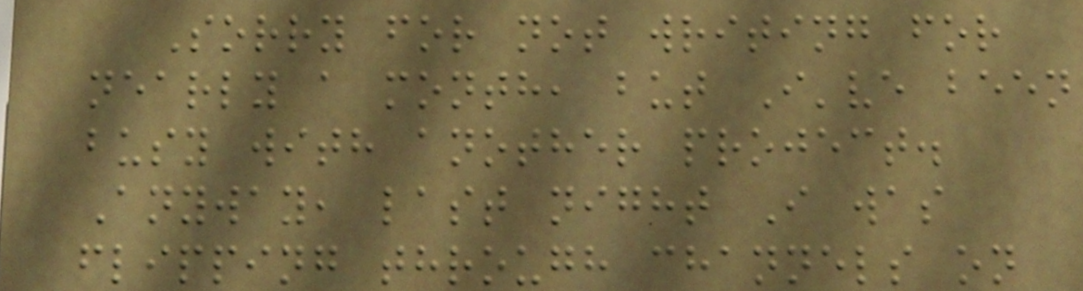Sorry for not writing for
nearly a month, but I've been
busy with another project.
Anyway, last night I was
flipping through channels on
